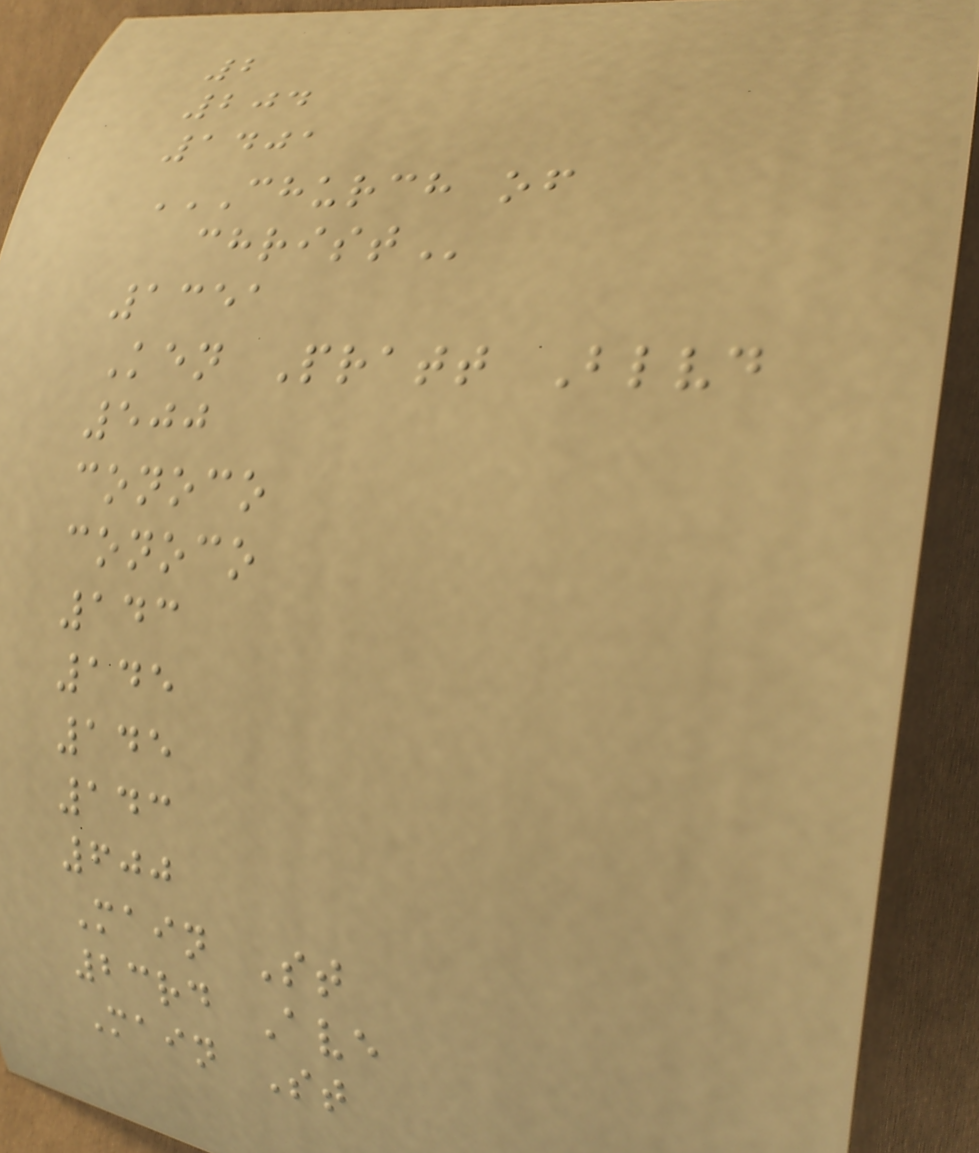2
204
1401
CHURCH OF
CHRIST
1351
Ken Pratt Blvd
500
conoco
conoco
143
145
145
143
600
Main St
23rd Ave
Main St
